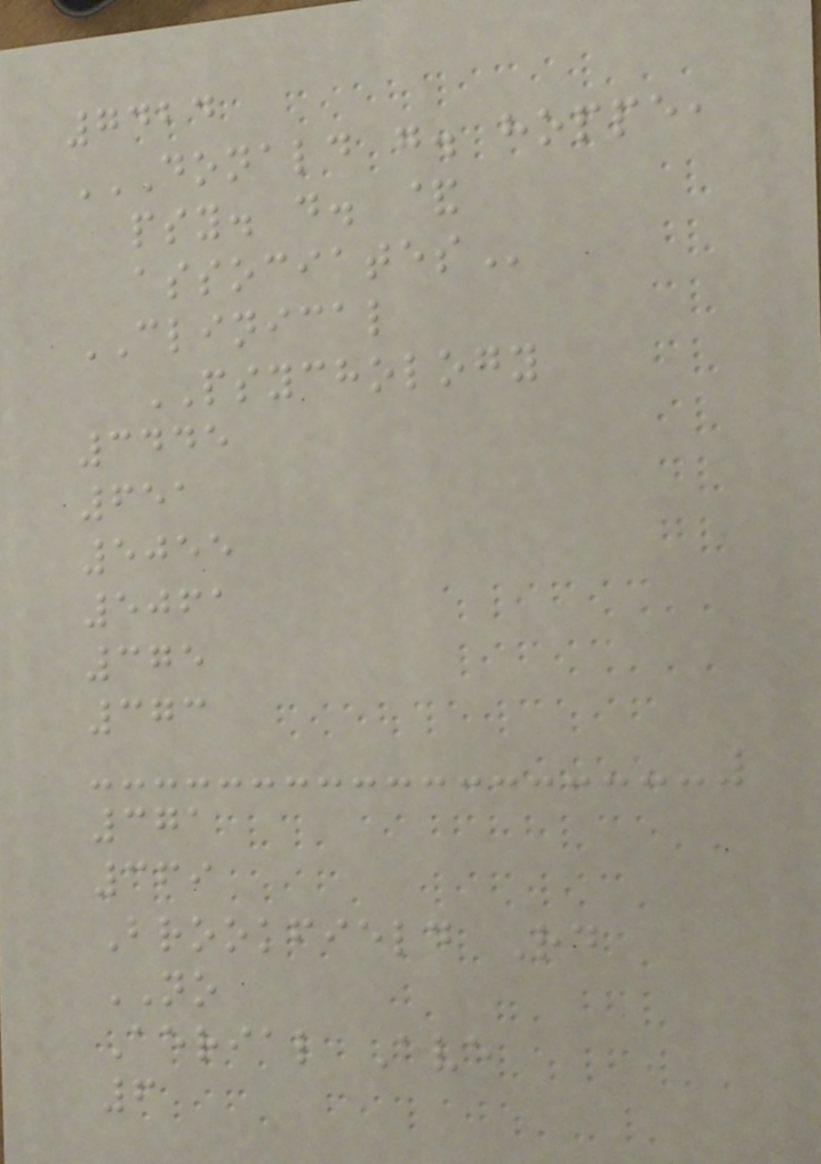7424
DONALD G. HOPPE,
PSY. D. &
ASSOCIATES
CLINICAL
PSYCHOLOGY
3445
651
5055
5061
375
373
371
369
Brookfield Rd
NO
Aerial Ave
6
